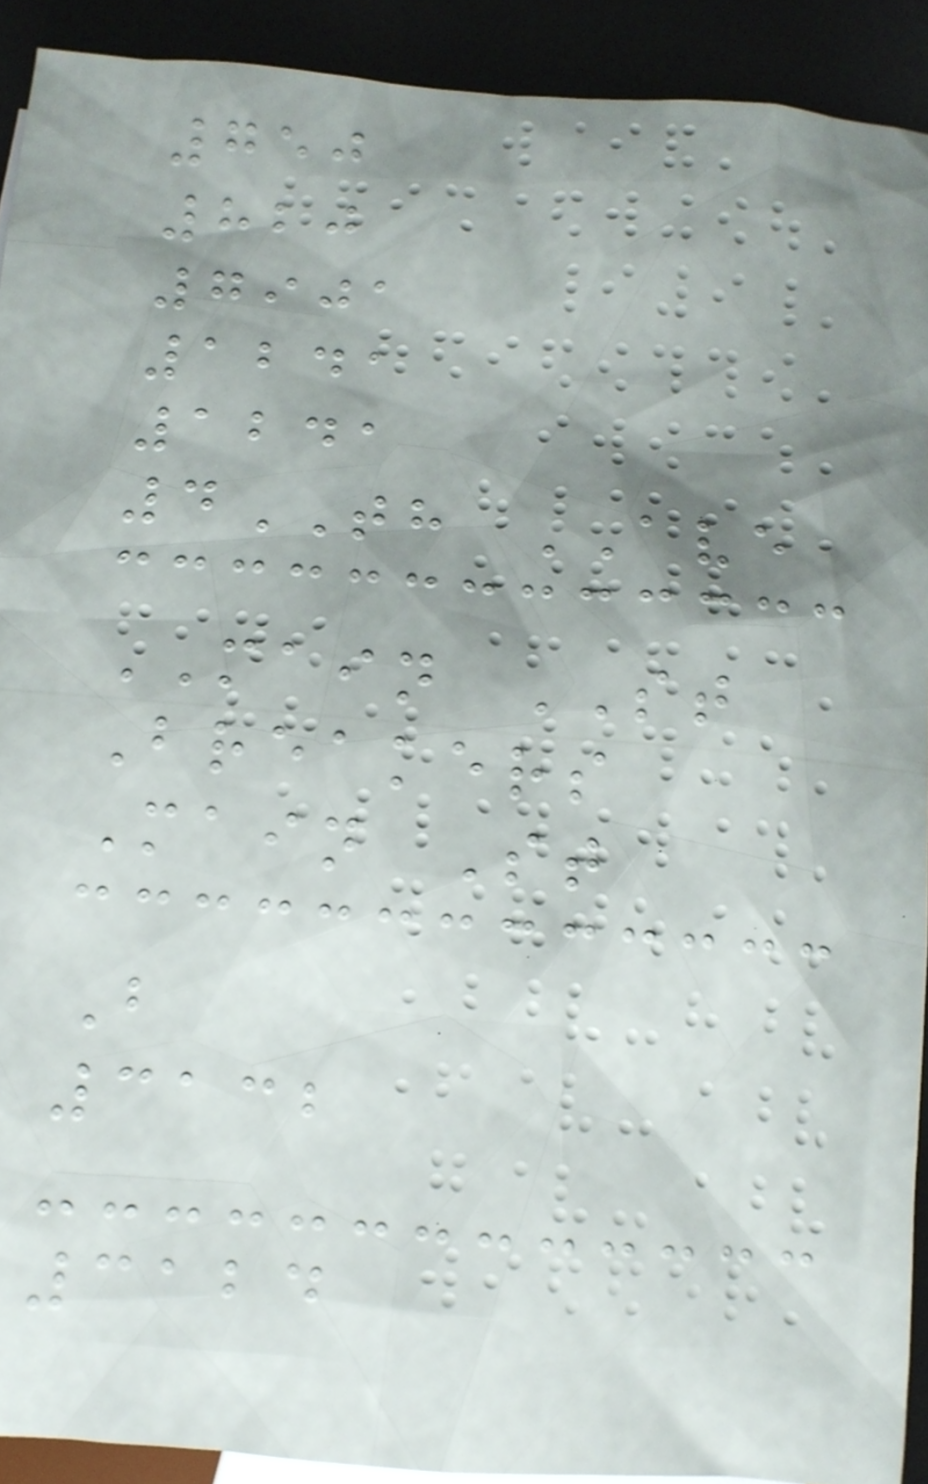750
820
7901
1241
1241
4TH AVE
MAIN ST
Breakers
Main St
B
3132
3124
